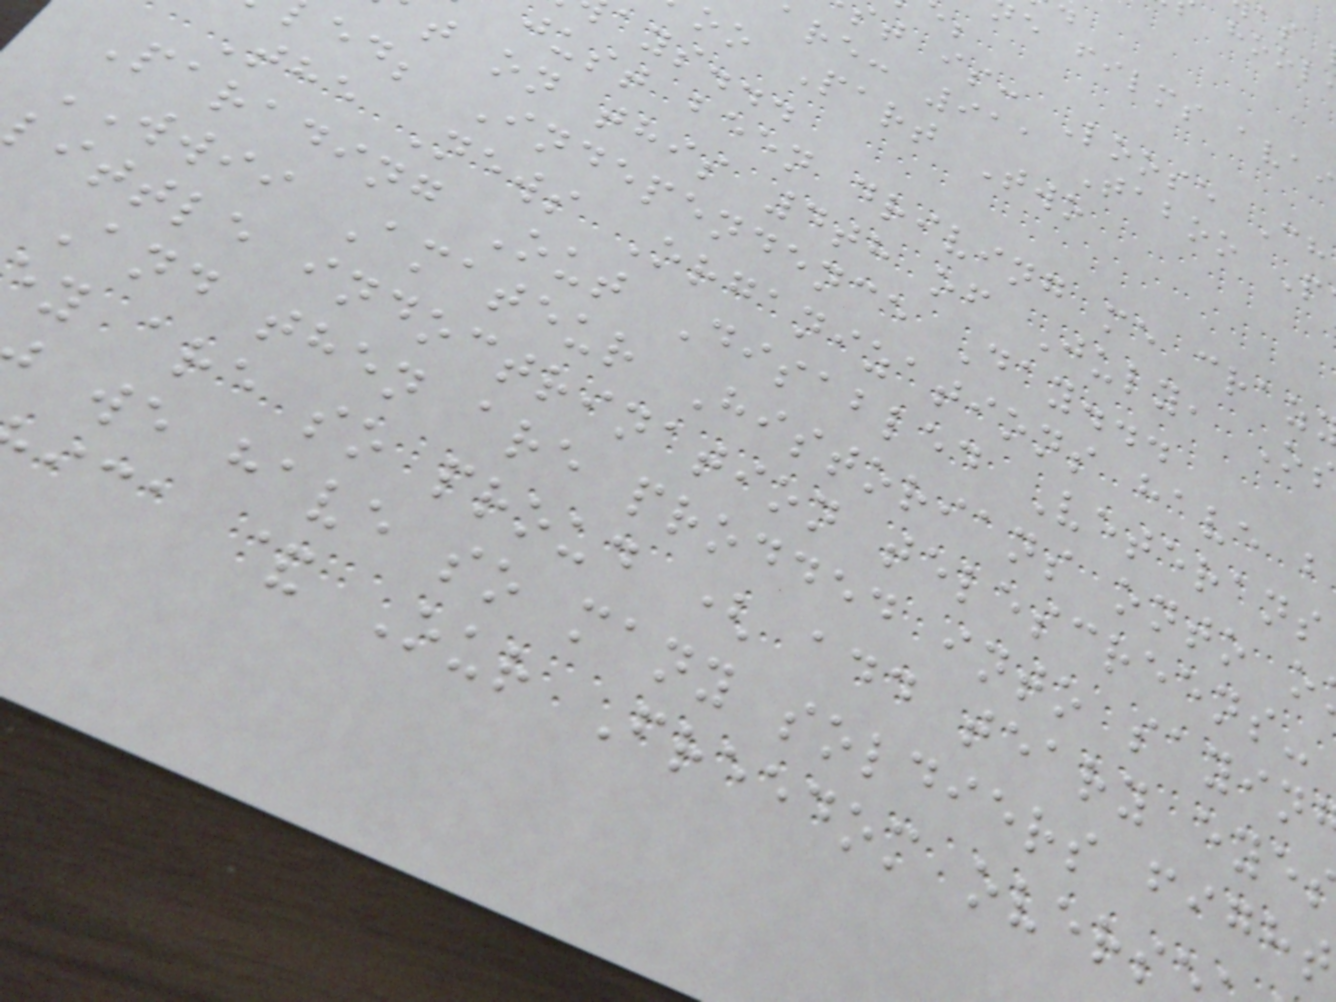e films avai
st is: Loose Ch
are: 911 Taboo P
oo Part Two
ays...
just been driving me craz
t on this 4th of July, O
ed; Independence Day...
The News Organizations have b
Parading Out Disabled Veterans
WWII Amateur Historians onto o
little indoctrination telescreens-
And then are prodded into sayin
y are so proud ( add teary eye
we have so many soldiers fight
ica & Our Freedom overs
